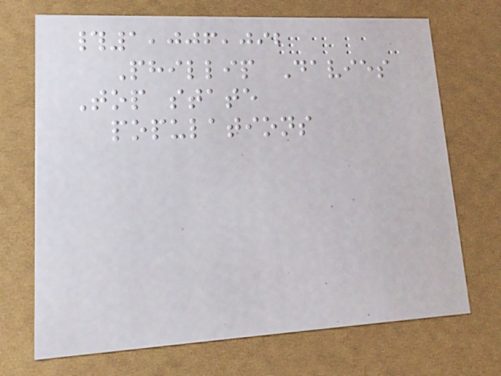#1,006,092
Phillip Davies
Top state
populations
